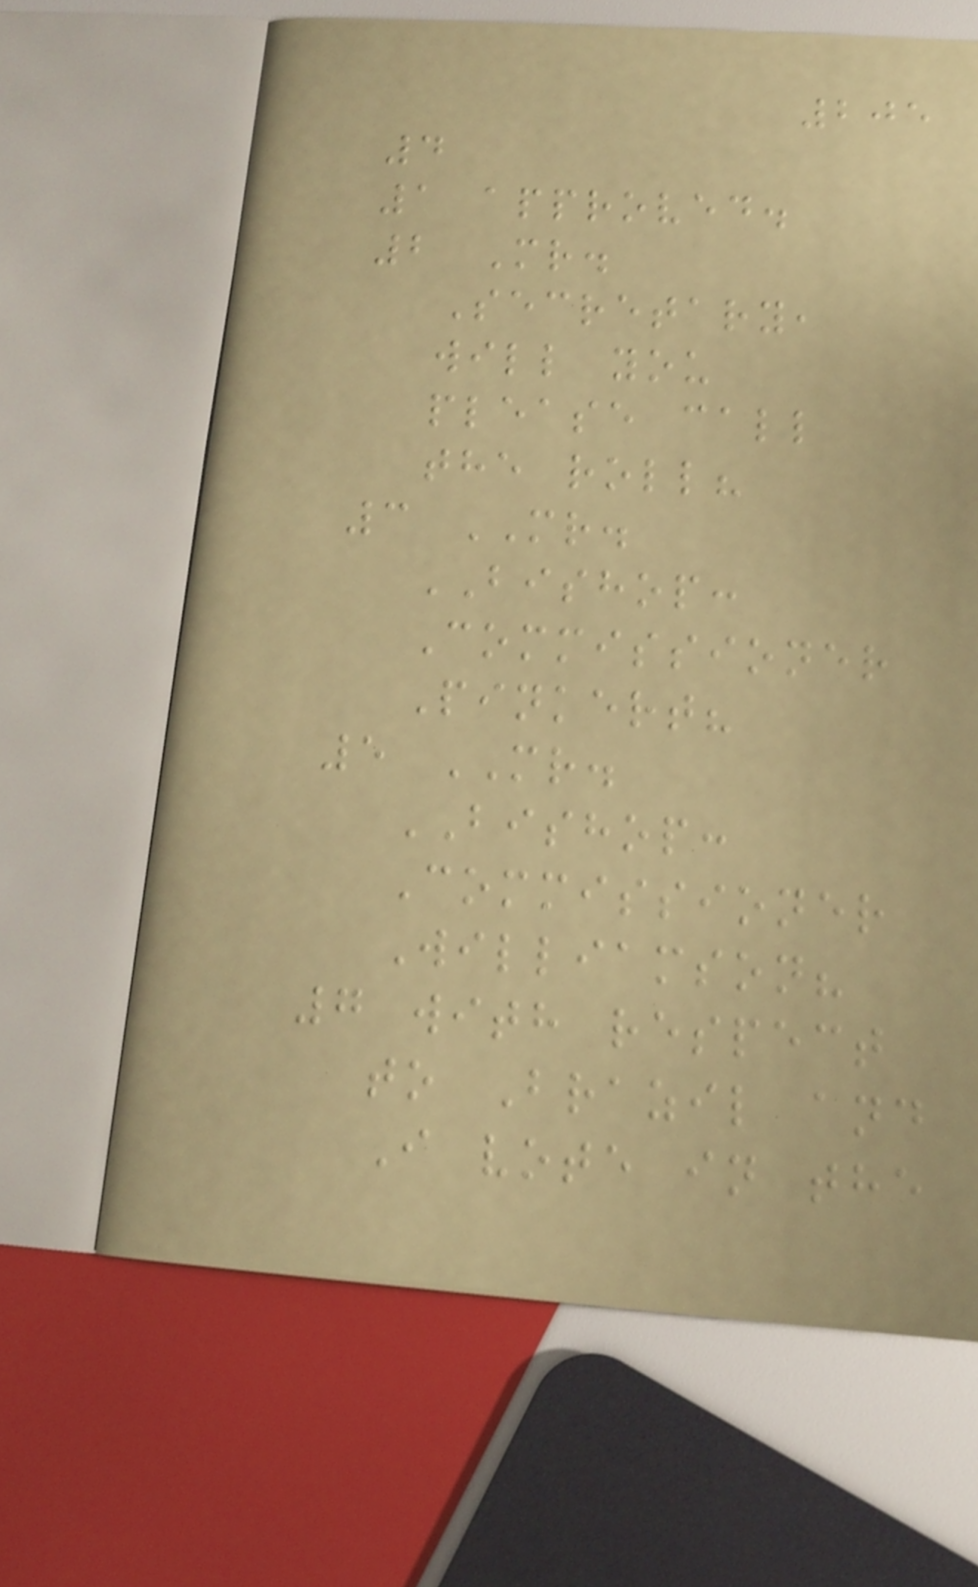205
4
1 approved.
2 Mr.
Secretary,
will you
please call
the roll?
3 MR.
BISHOP:
Commissioner
Pinkert?
5 MR.
BISHOP:
Commissioner
Williamson?
7 with respect
to Brazil and
I vote in the
